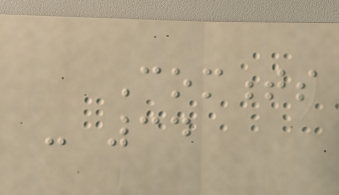Comments
- 34
